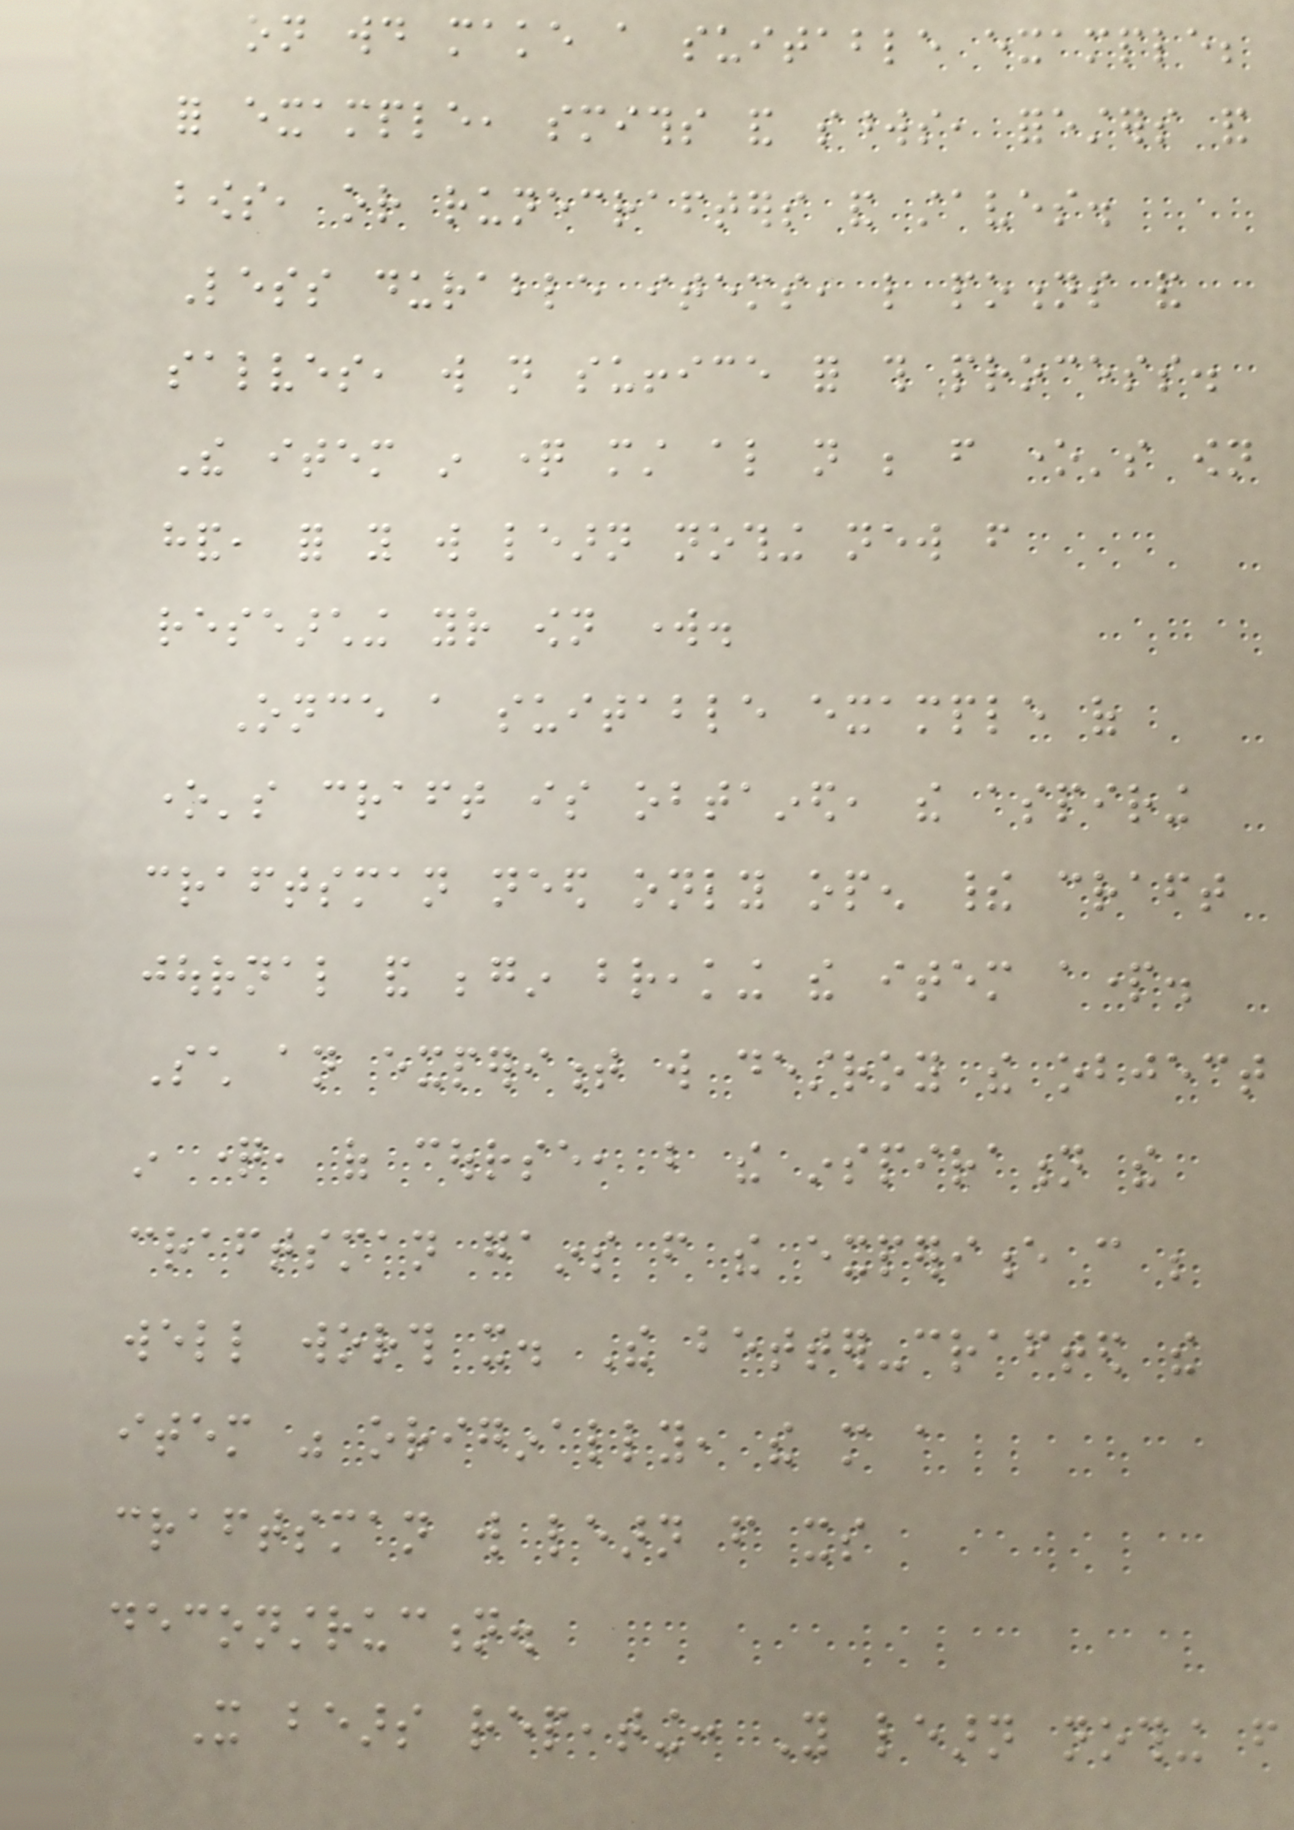on would make a suitable example;
for example, smiths and swords, foresters and
bows, or runecrafters and staves.
Less durable items, like potions and
salves, will not suffice for this process.
The item in question must also not be from one's own
hand, for you will learn nothing new from
researching your own work.
Once a suitable example of
one's craft is obtained, the aspiring
craftsman need only open their craft
journal and begin breaking the item apart.
Such an experiment will destroy the object
in question, of course, but the inspiration the
craftsman gains from the experience can be
well worth it. The better-crafted the
item was originally, the more a
craftsman will learn from its
deconstruction.
It bears repeating: You learn nothing from
